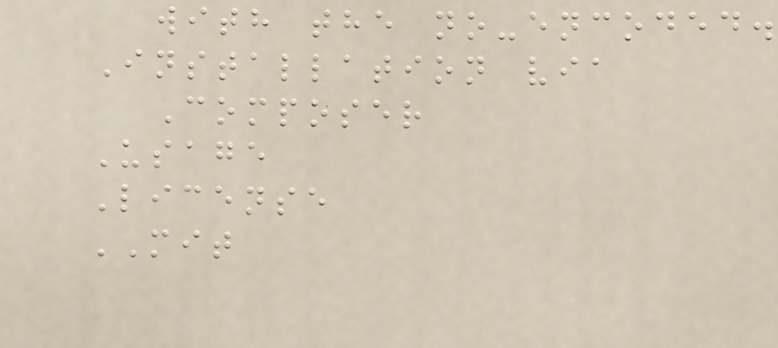with the no-encoded.
Installation via
Composer
Usage
License
MIT
